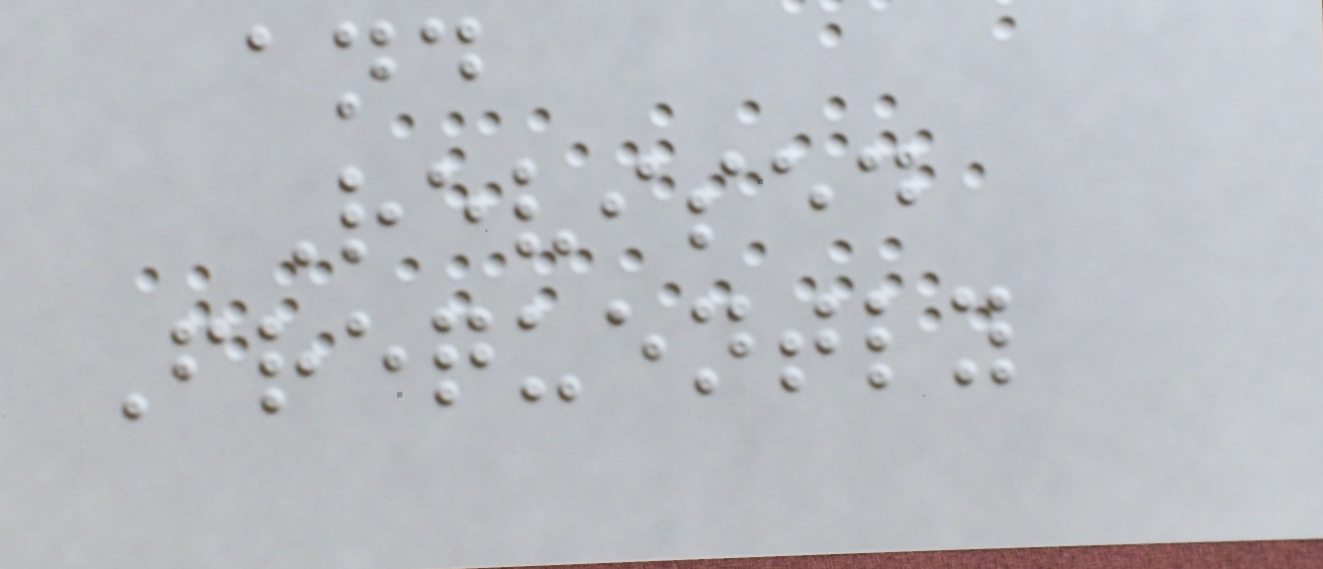and
Revised
Frequently
